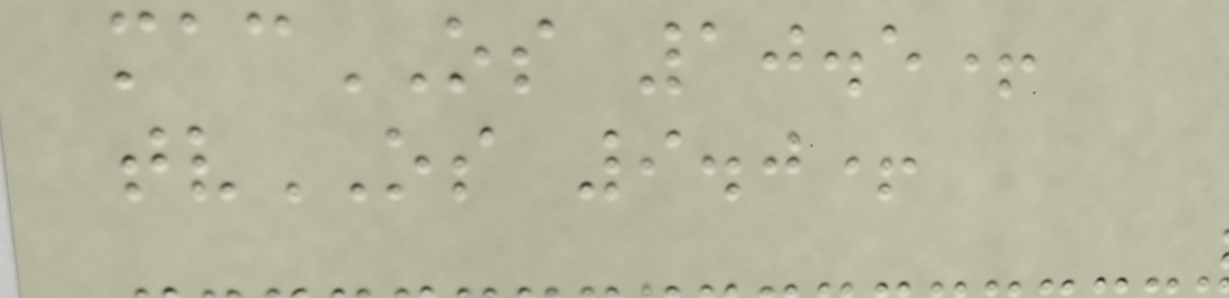macOS 10.5+
tvOS 9.0+
